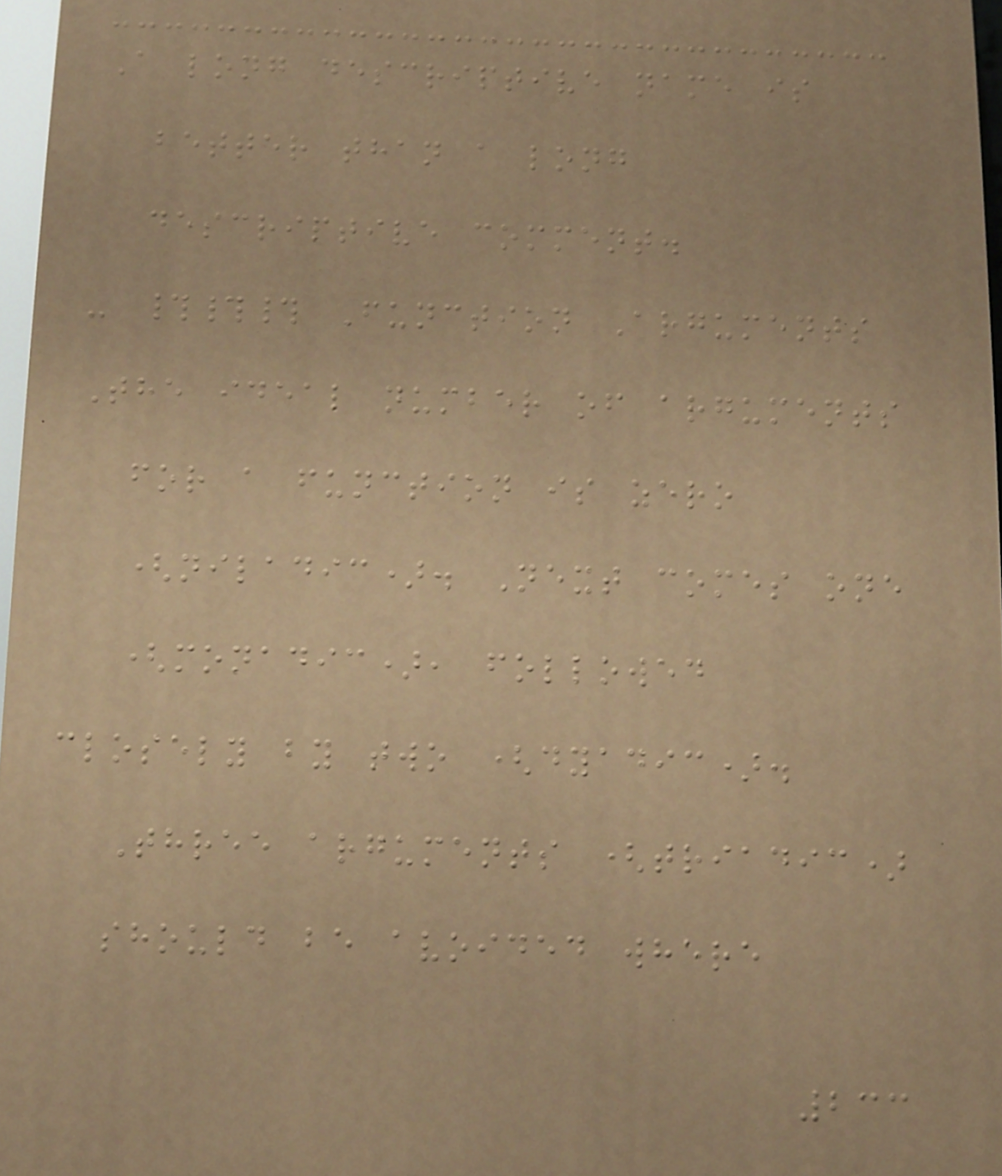A long descriptive name is
better than a long
descriptive comment.
- ### Function Arguments
The ideal number of arguments
for a function is zero
(niladic). Next comes one
(monadic), followed
closely by two (dyadic).
Three arguments (triadic)
should be avoided where
233
